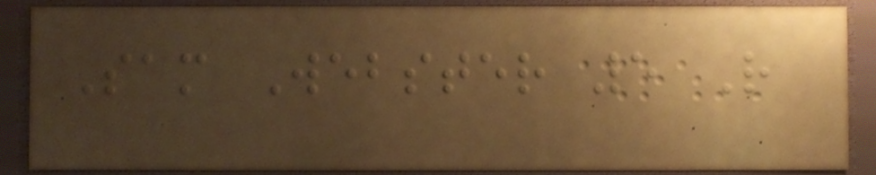Sam Webster 5 R
